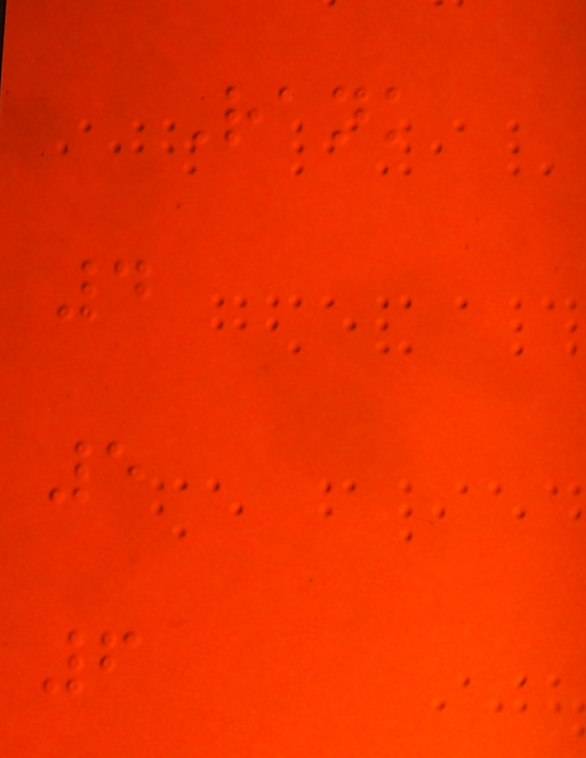Rank
4
5
6
